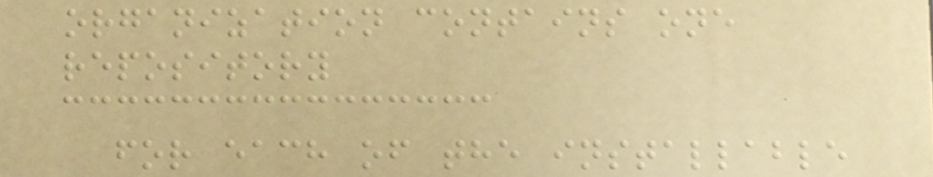organization contains one
repository
for each of the installable
